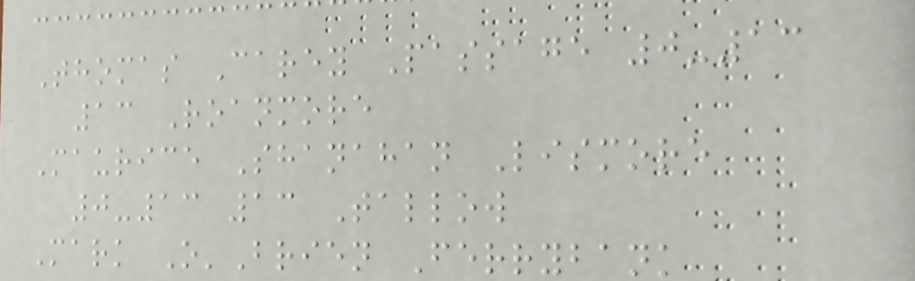Thomas Carey Passage 0-13
13 Roanmore
Maurice Shanahan Lismore
0-13 13 Tallow
Mark O'Brien Ferrybank
